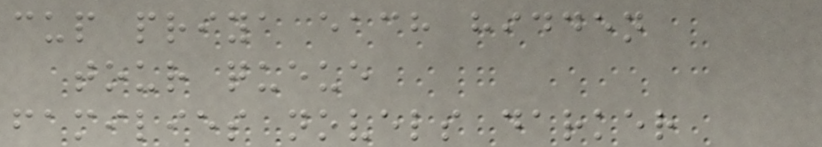cup priya each hidden
tour queue
families novels darker
